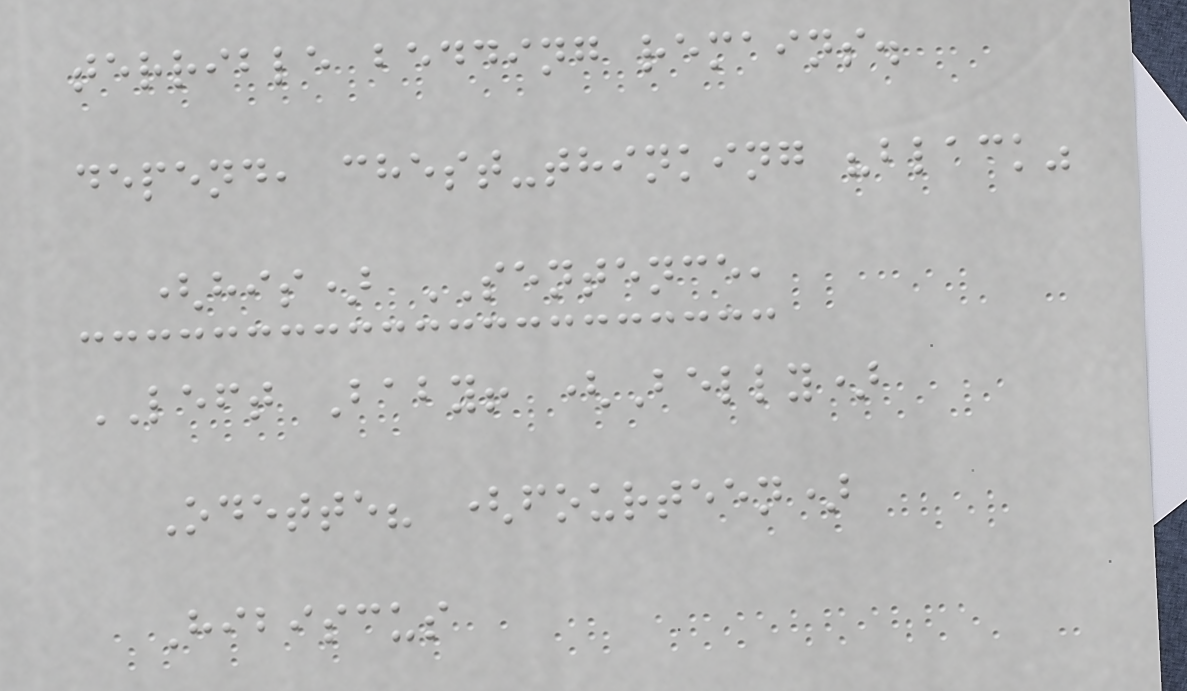terrible bedding remains.
depend, chest-thinking "black"
(his) SENTENCE,
LEFT Baby! (Belly)
Odette? (fourteen)
Hibiscus
